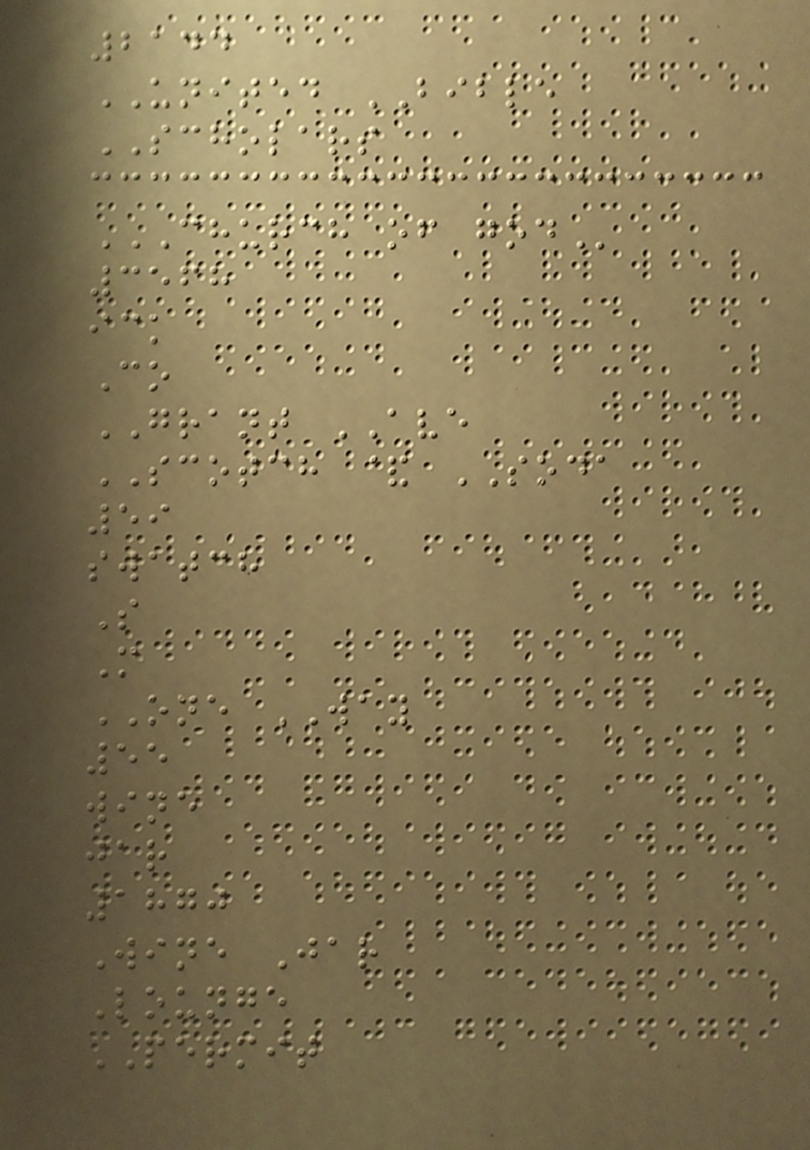2144
UNITED BIBLE
SCHOLARS
CHURCH OF GOD
3568
ick
Co
GRANT AVE
SCOTCH & SODA
59
swatch
S
M
ONE WAY
55
wine
jar
1870
Wine Jar
Lounge
PERMIT
